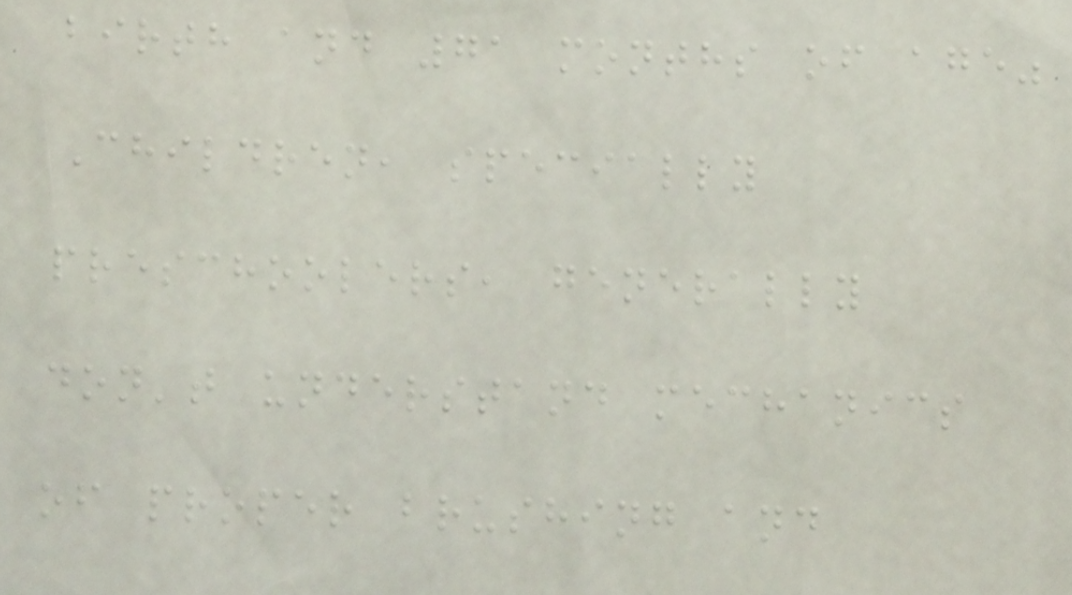birth and 71 months of age"
Children, specially
preschoolers, generally
don't understand mechanics
of proper brushing and
